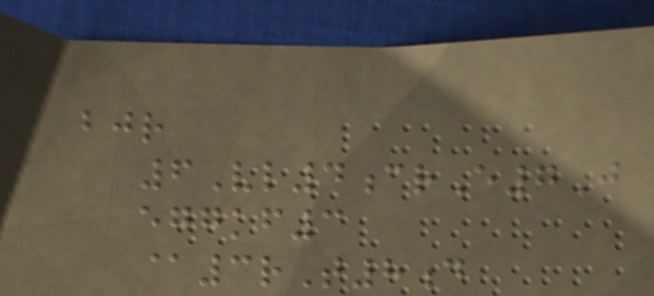bjr
6Vl4crE7J
eggkf3
@3rT8d
